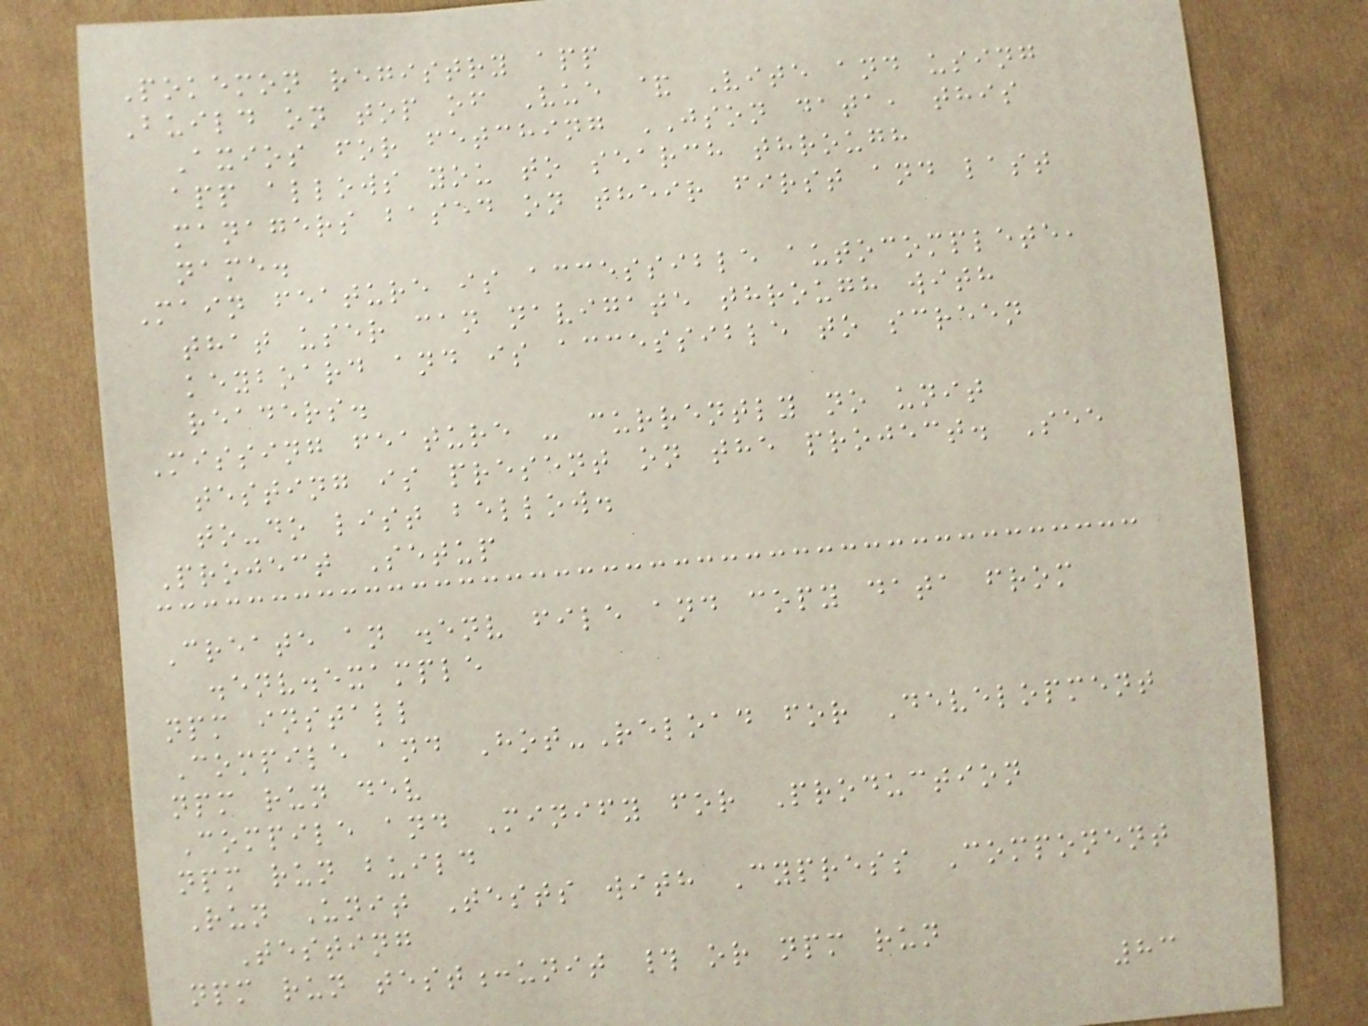Pokemon registry app
Build on top of Vue & Vite and using
Axios for fetching JSON data, this
app allows you to search through
managers based on their first and last
name.
Main feature is accessible autocomplete,
that user can navigate through with
keyboard and is accessible to screen
readers.
Missing feature - currently no unit
testing is present on the project. See
to-do list bellow.
Project Setup
Create an .env file and copy data from
.env.example
npm install
Compile and Hot-Reload for Development
npm run dev
Compile and Minify for Production
npm run build
Run Unit Tests with Cypress Component
Testing
npm run test:unit # or npm run
83
